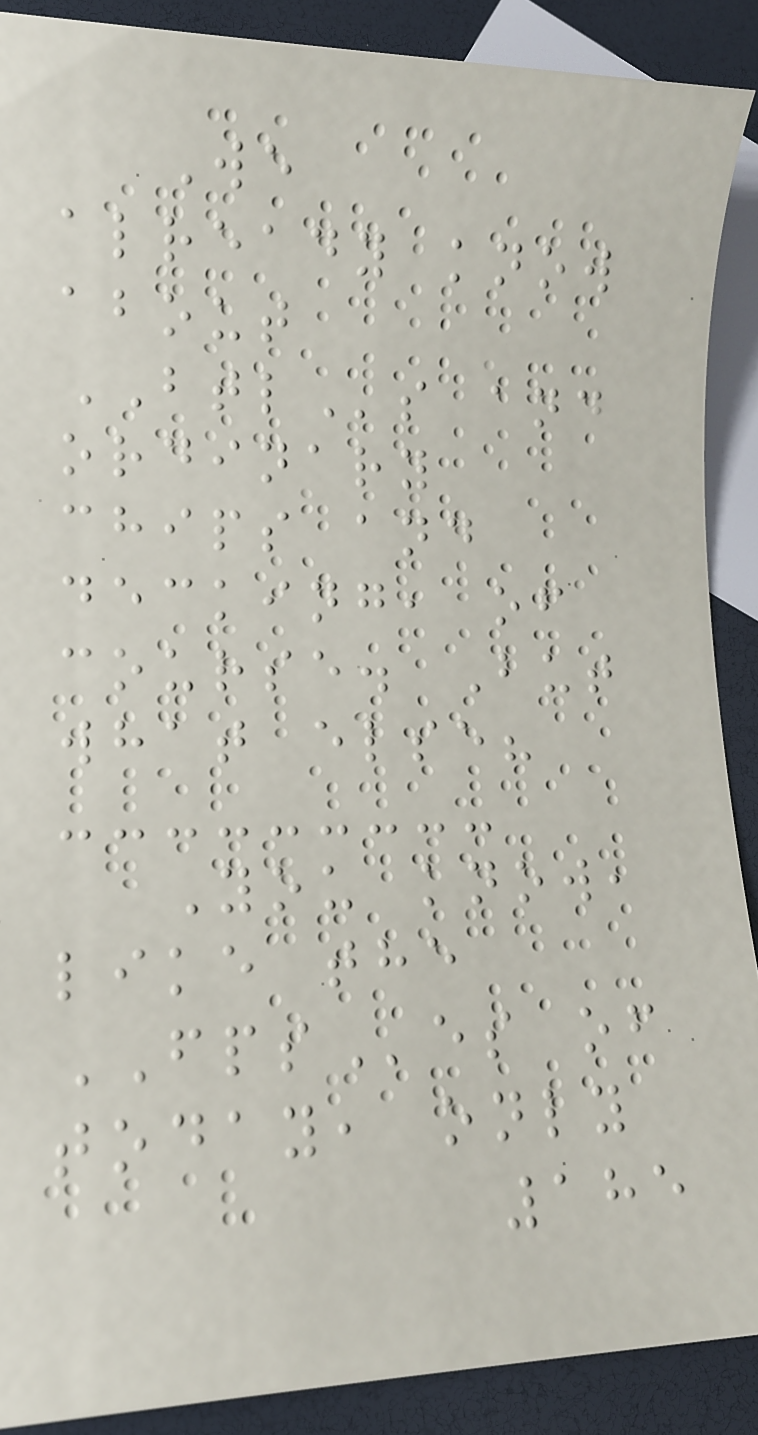We
already know
about
BTLs and
ordinary
chips and
decking, of
course. But
what else?
You know,
like the
FPSes of
today, only
185
